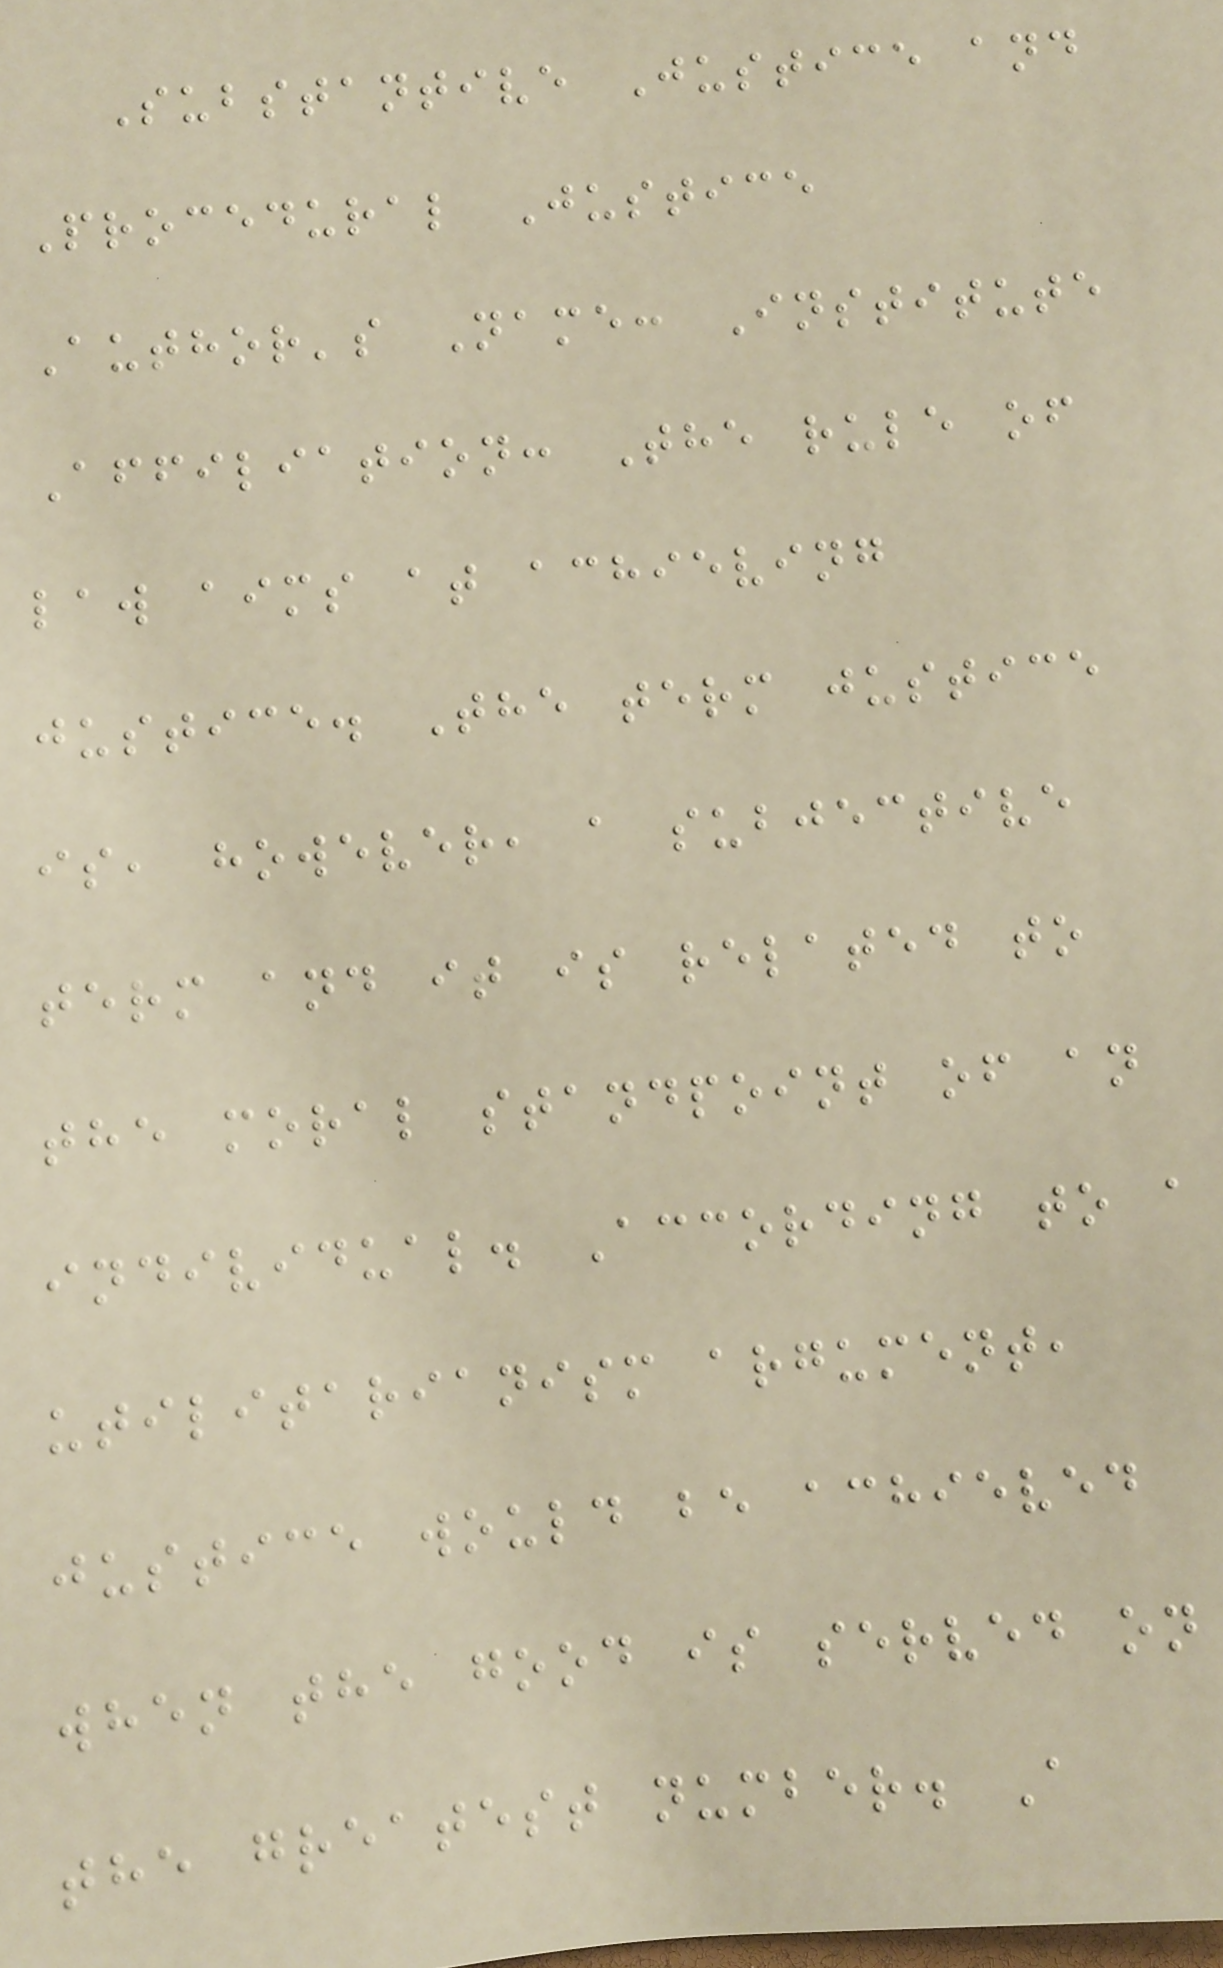Substantive Justice and
Procedural Justice
Author's Name: Institute
Affiliation: The rule of
law aims at achieving
justice. The term justice
is, however, a subjective
term and it is related to
the moral standpoint of an
individual. According to a
utilitarianism argument,
justice would be achieved
when the good is served on
the greatest number. A
